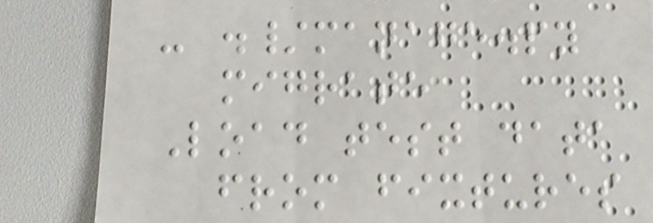- ./manage.py
migrate
Load test data
from fixtures
